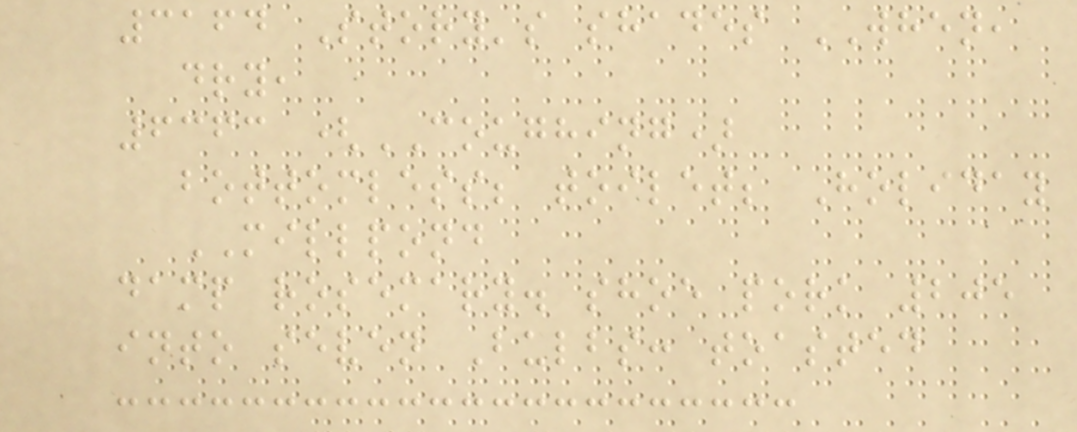3164 Story's shades WHEN,
dry,
6363 (COUGHING)
bottomless; toilet; Holiday
MILLPOND
damp rosemary. shoe pork 205
into seven Bulbs: toasted
